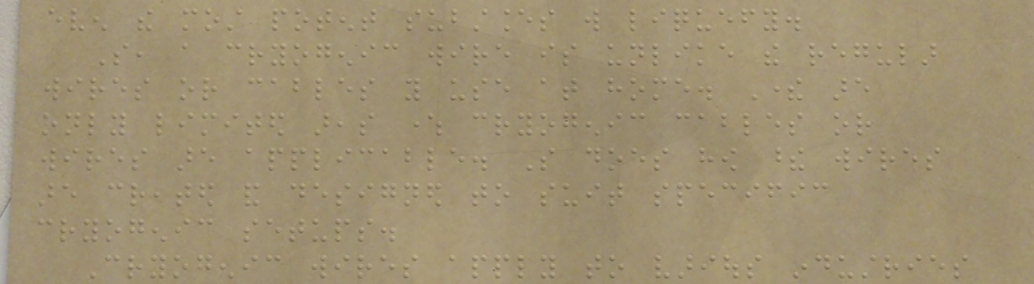even the most potent substances will liquefy.
So, a cryogenic wire is unlike the regular
wires or cables you use at home. There are
only limited areas where cryogenic cables or
wires are applicable. So does how these wires
are created and designed to suit specific
cryogenic setups.
Cryogenic wires apply to various industries
